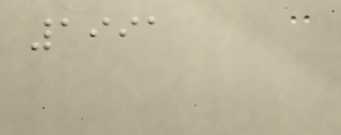1991
